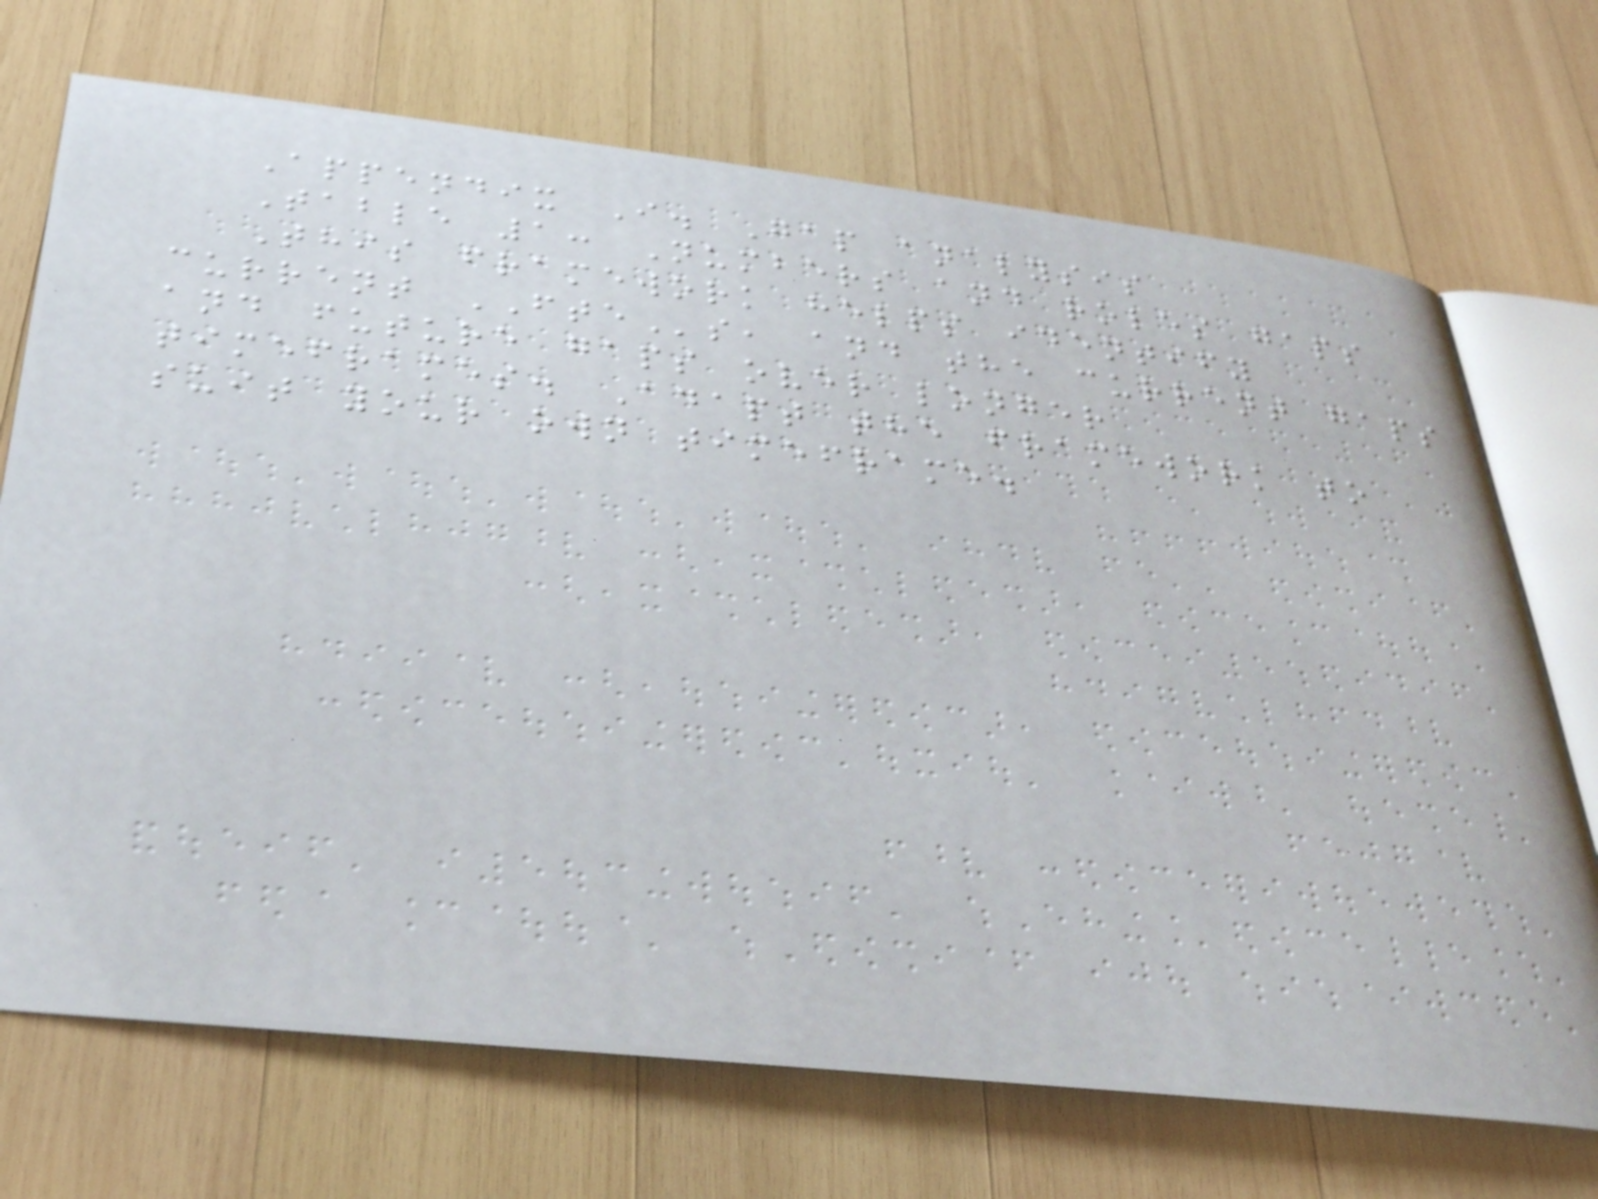Appendix I. Gap analysis
Table 1: Numbers and roles gaps
This framework helps identify
current FTEs, and the current gaps
and future gaps over longer
timeframes. Adapt the framework to
suit your own timeframe.
